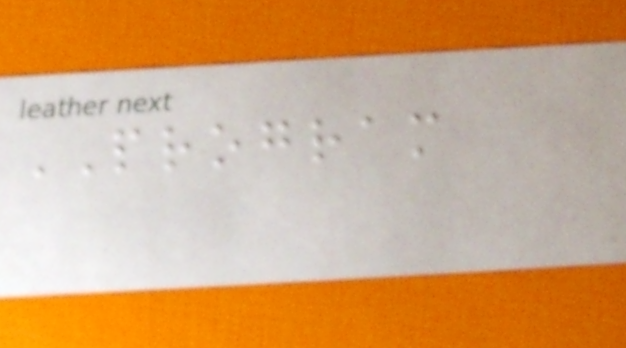PROGRAM
